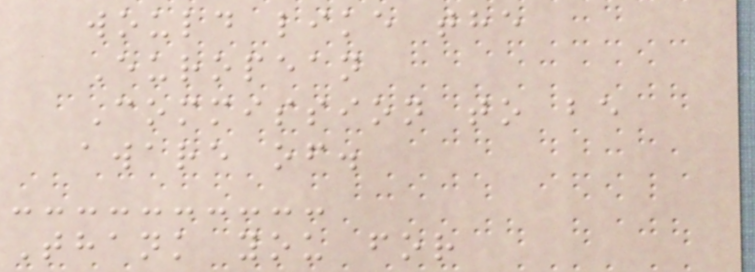would like the
European
Commission to be
aware of.
Thank you for
